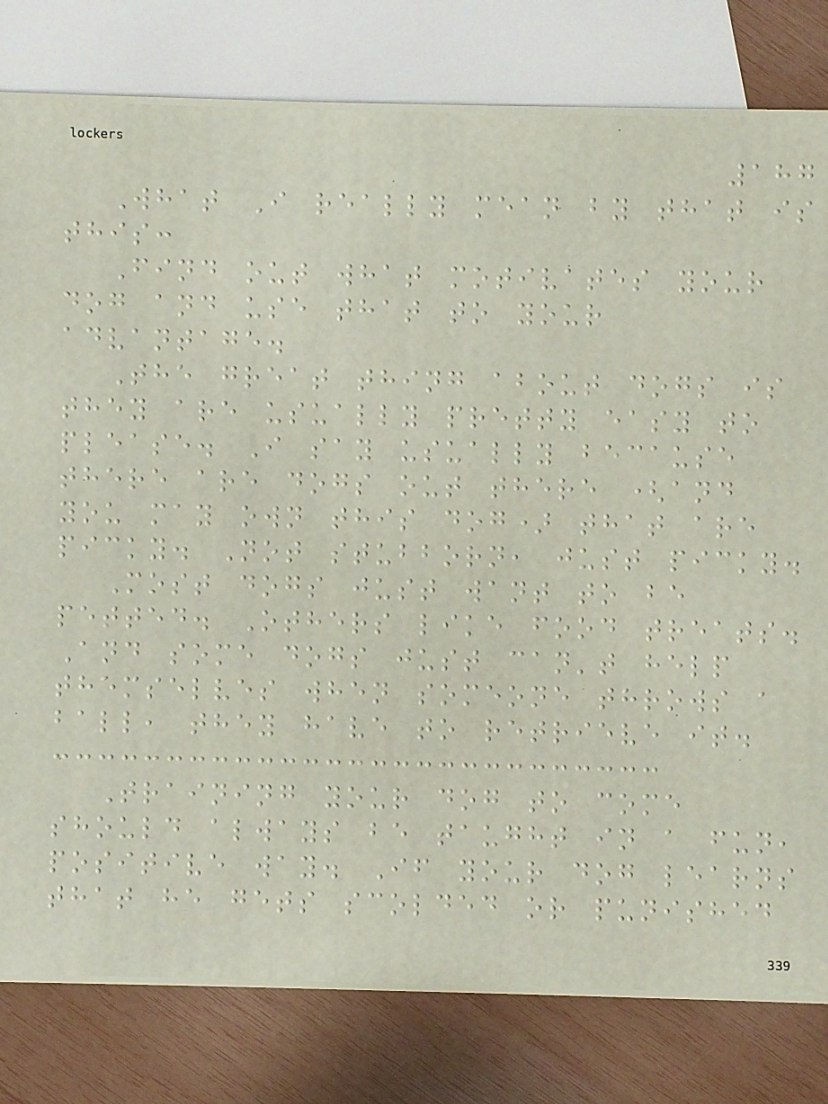187
What I really mean by that is
this:
Find out what motivates your
dog and use that to your
advantage.
The great thing about dogs is
they are usually pretty easy to
please. I say usually because
there are dogs out there (and
you may own this dog) that are
picky. Not stubborn, just picky.
Most dogs just want to be
petted. Others like food treats.
And some dogs just can't help
themselves when someone throws a
ball, they have to retrieve it.
Training your dog to come
should always be taught in a fun,
positive way. If your dog learns
that he gets scolded or punished
